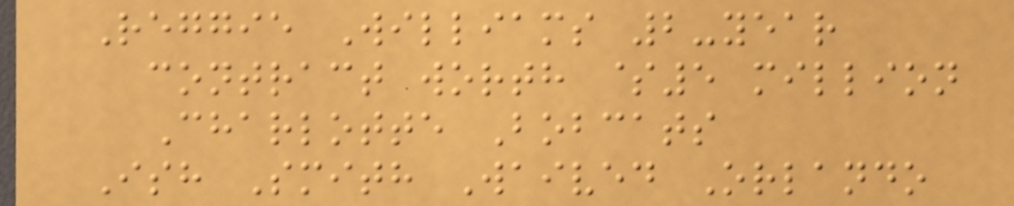Reggie Williams 2-year
contract worth $5 million
Charlotte Bobcats
Ish Smith Waived Orlando
